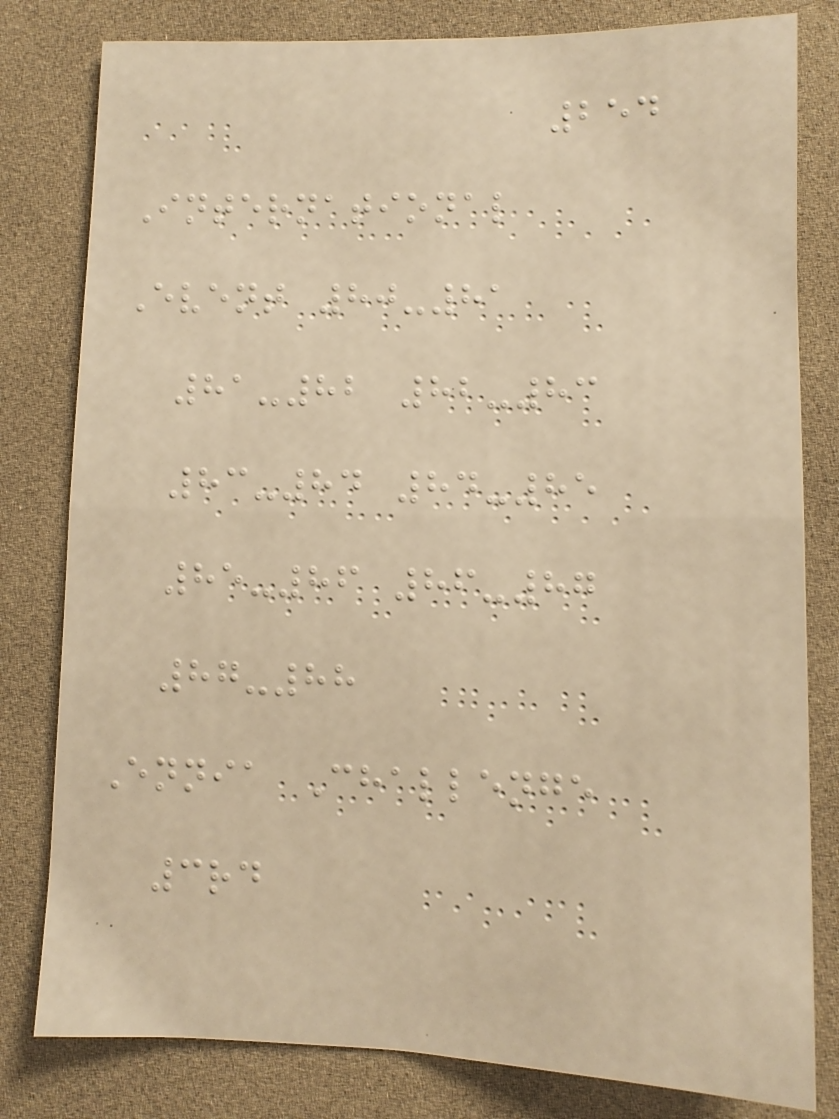254
International
Event 80-81
81-82 82-83
83-84 84-85
85-86 86-87
87-88
Ennia Challenge
3rd
